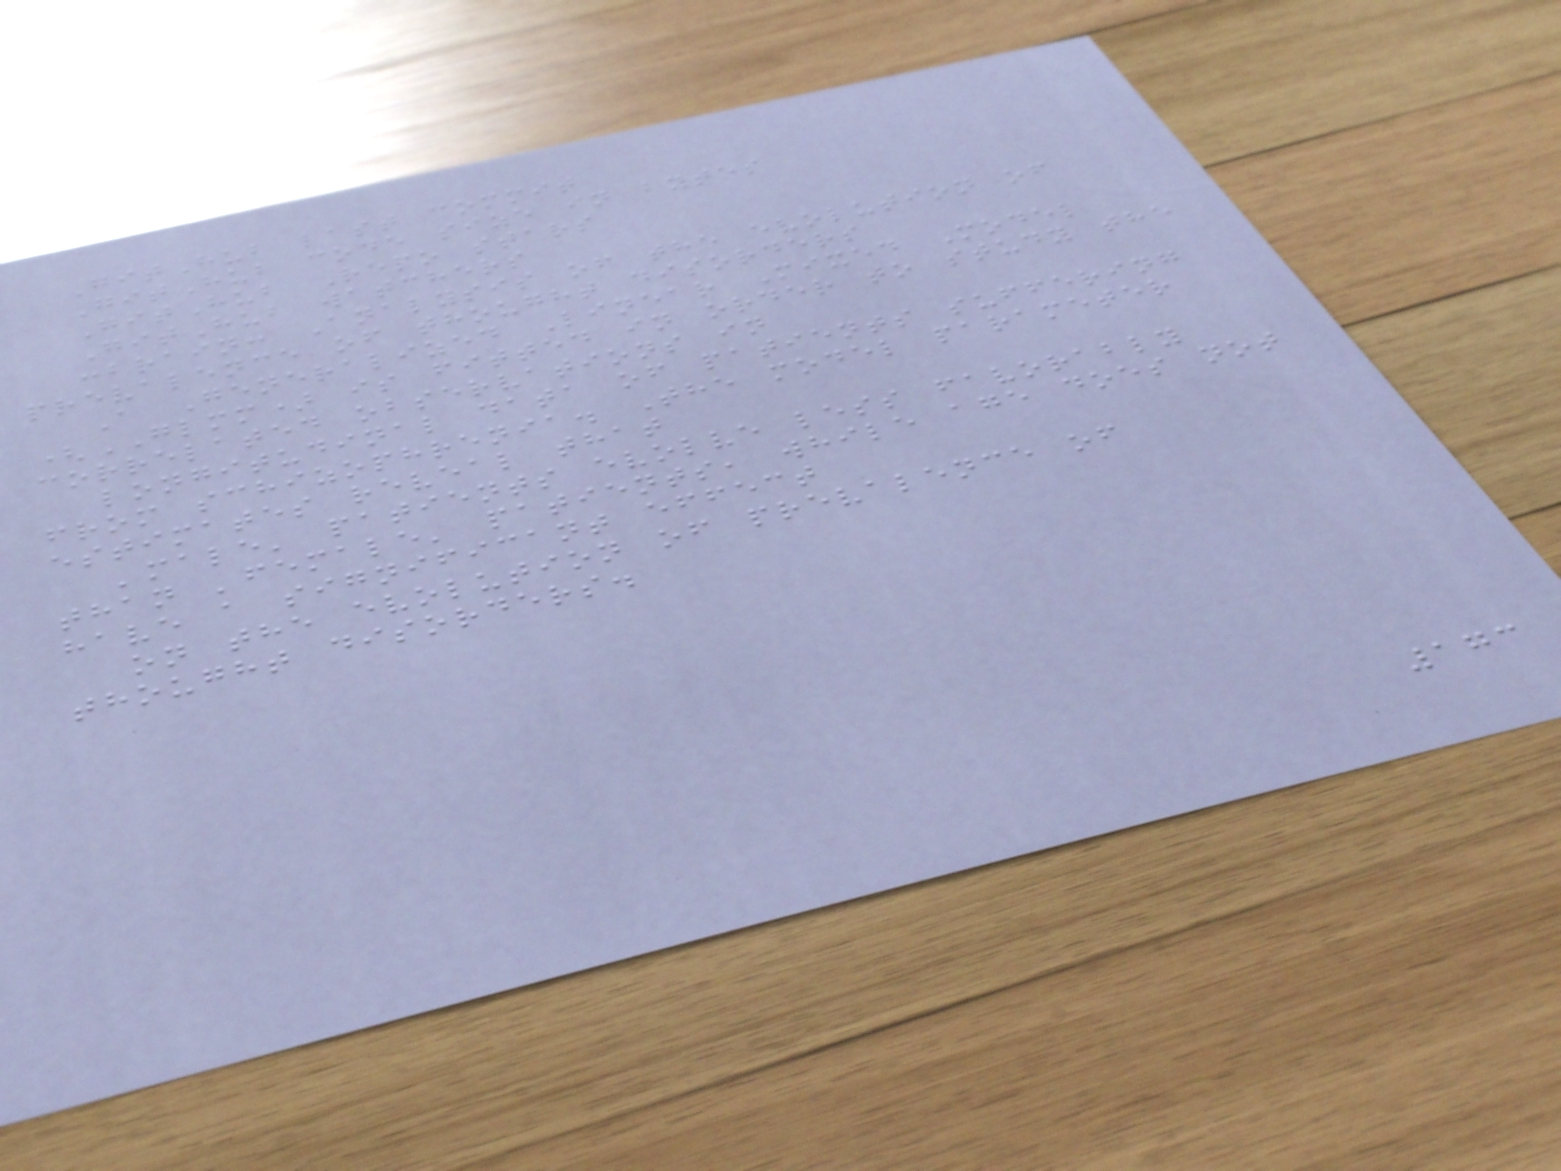GitHub last commit
GitHub code size in bytes
GitHub Repo stars
GitHub watchers
:brain: Analysis of the evolution of
prevalence of thought disorders
A Generalized Linear Mixed Model
(GLMM) is fitted in order to study the
correlated observations in
longitudinal data of patients suffering
from schizophrenia. The model parameter
estimates reveal that
'male' patients evolve less favorably
than 'female' patients, while age does not
have a significant effect
on the evolution of prevalence of
thought disorders.
173
